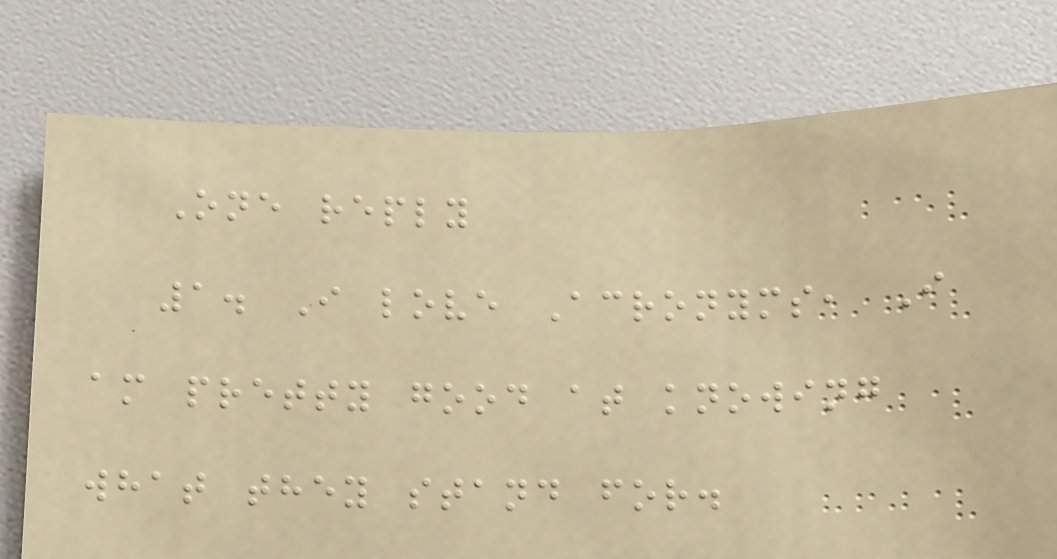One reply
1. I love Acronyms, I
am pretty good at knowing
what they stand for.
